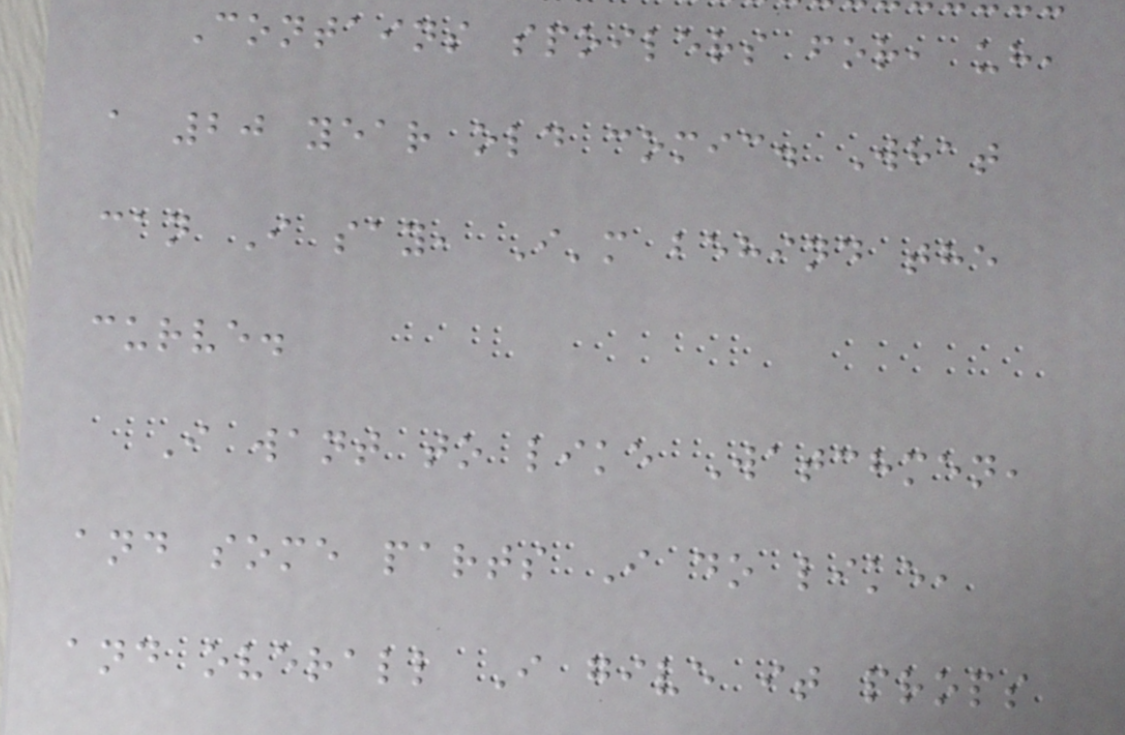Contains spoilers for, uh,
a 20 year old comic. What
can I say, I'm behind the
curve.
I want to like Watchmen,
and some parts I do like,
and overall I give it props
